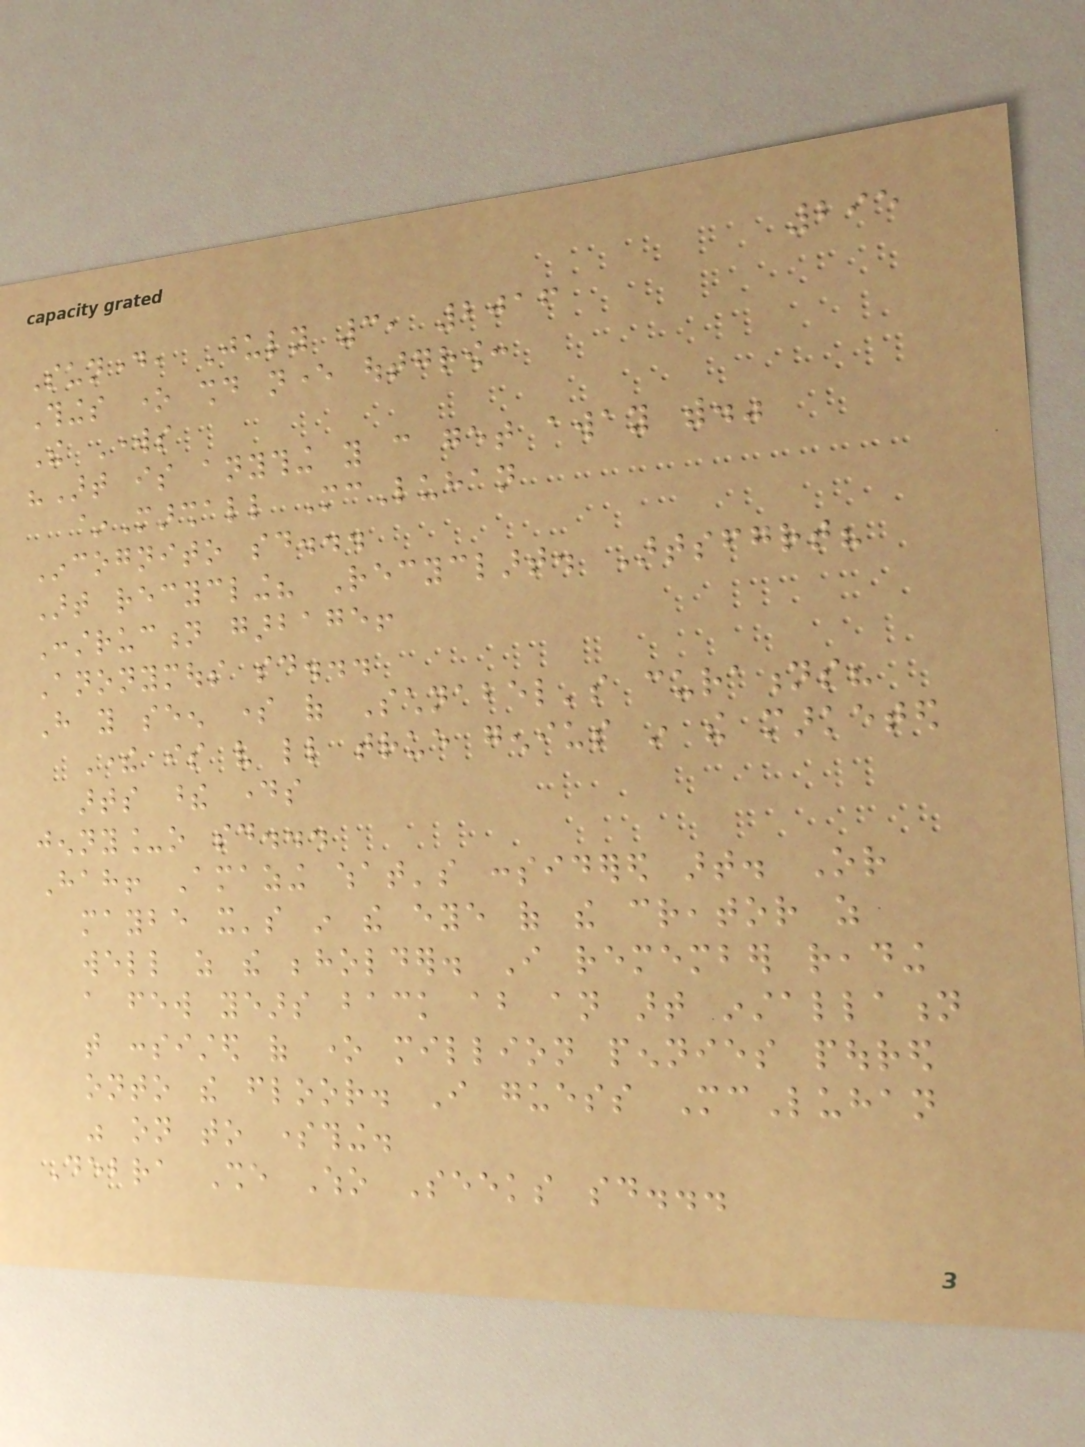295
Sunday, July 3, 2016
Things one should never outgrow:
The Works
"Art is anything you can get away with."
~Marshall McLuhan
Incognito said...
Art recycling? Recyclart. Artsfgrt?
Construction garbage!
Anonymous said...
Have you seen some of Schnabel's curations?
There is very little true genius in the marketed
arts these days
jenny_o said...
Hah! Amazing what's considered art. Or
maybe it's in the eye of the creator as
well as the beholder. I remember reading
a few years back about an art installation
that consisted of one million pennies poured
onto the floor. I guess McLuhan
was on to something.
Debra She Who Seeks said...
